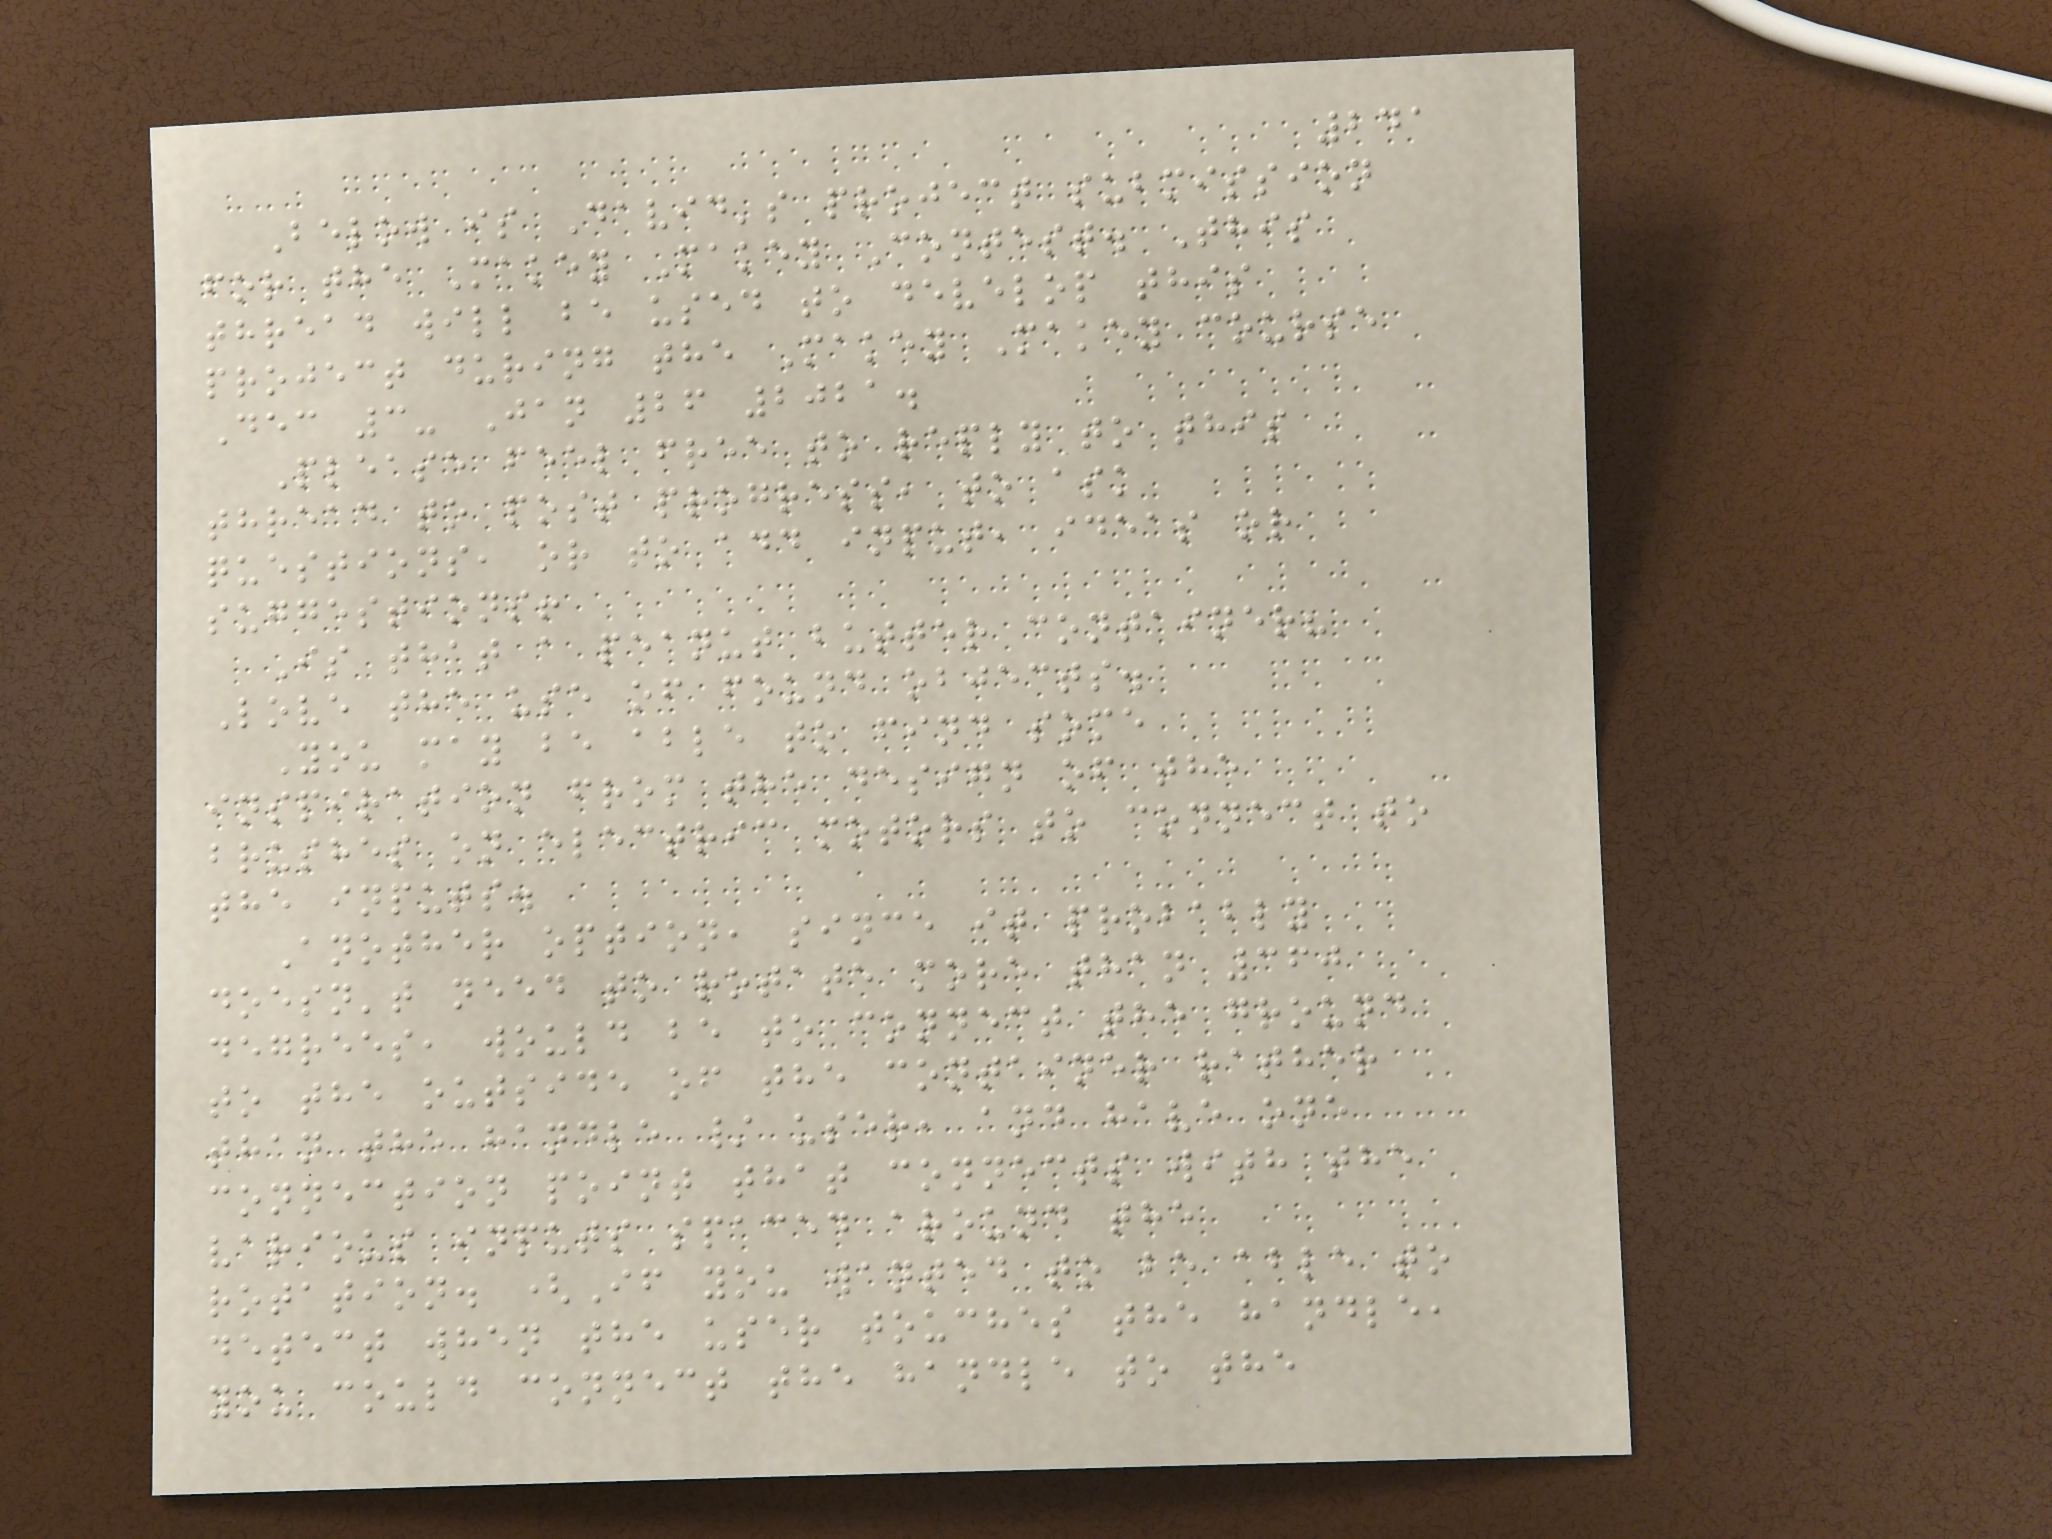241
Below is David's project submission
for the Makey Makey Contest. This
thread will be used to develop this
project during the Makey Makey course
Dec 3- Jan 26 2021.
Please feel free to reply to this
thread to post progress, to ask
questions, or to add input, ideas or
suggestions!
Is that a peanut butter container?
Love the use of found objects.
You may be able to find some
inspiration from the design of the
brushes on electric motors to connect to
the inputs.
Another option, since it probably
doesn't need to rotate more than 360
degrees, would be to connect the ground
to the outside of the container rather
than the handle / user, and have one
connection point that connects with the
various inputs spaced around the
rotation. (If you wanted to be able to
detect when the user touches the handle,
you could connect the handle to the
